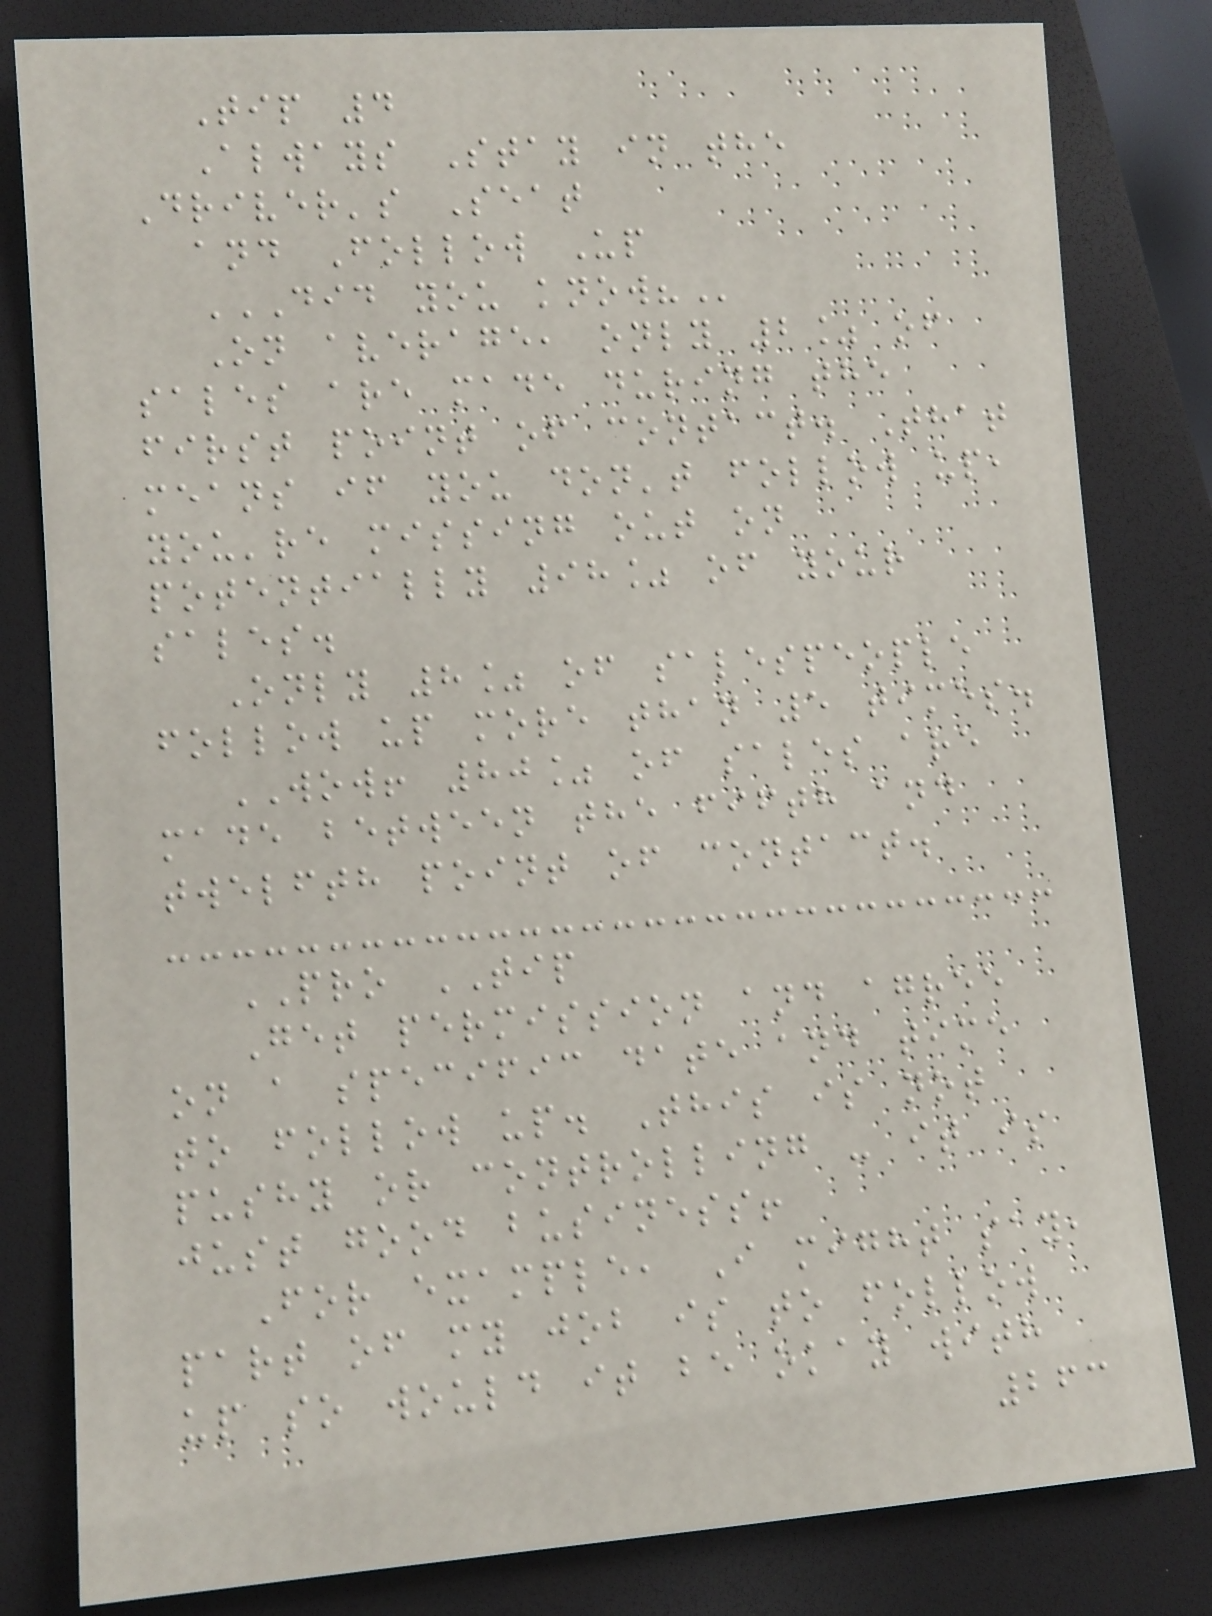Tip 4
Always Stay in the
Driver's Seat
and Follow Up
DID YOU KNOW?
On average, only 2% of
sales are made during the
first point of contact. That
means if you don't follow up,
you're missing out on
potentially 98% of your
sales.
Only 8% of salespeople
follow up more than 5 times.
WOW! 80% of sales are
made between the fifth and
twelfth point of contact.
PRO TIP
Get permission and agree
on a specific date and time
to follow up. This is not
pushy or controlling - it is
just good business!
For example, I might say,
part of my job is to follow
up so would it be okay with
263
